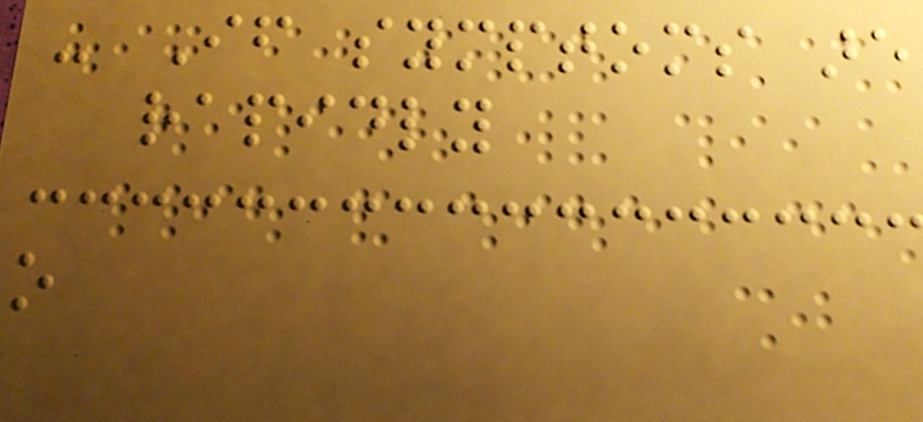- If symptoms are
rapidly
o
